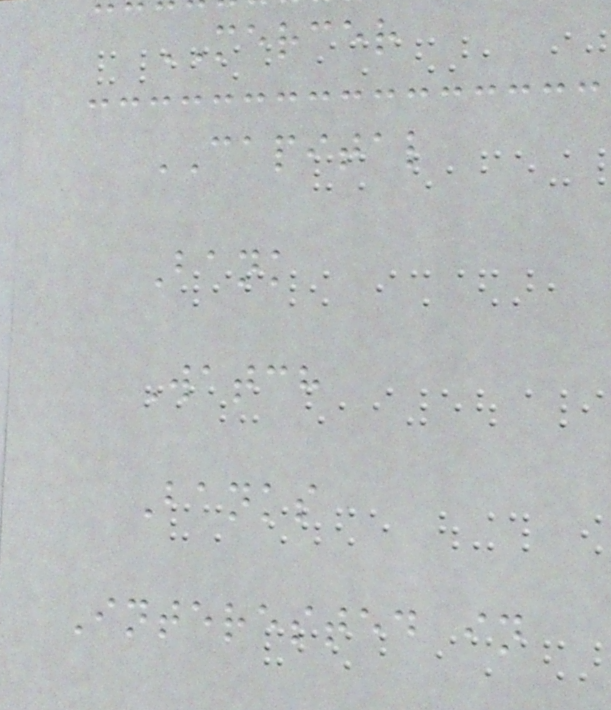MERCER
CAPITAL
Bank
Watch
Banks
Interested in
